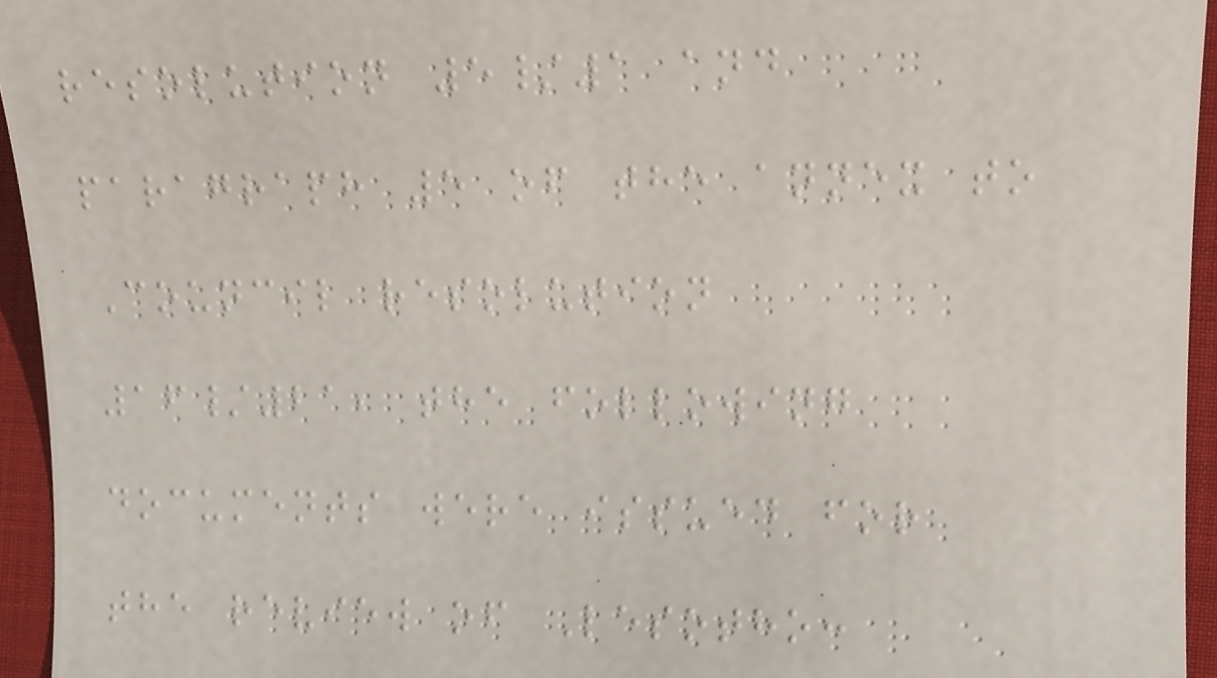resolution 5/1 and
paragraph 5 of the annex to
Council resolution
16/21, the following
documents were issued for
the review of Lesotho:
